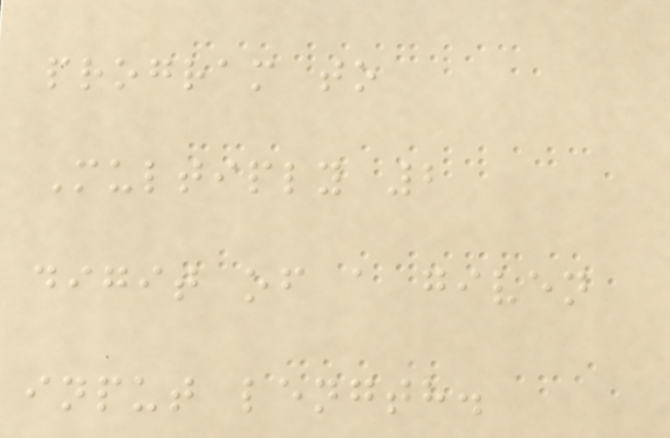program to
Multiply 2
digit of a given
input length.
